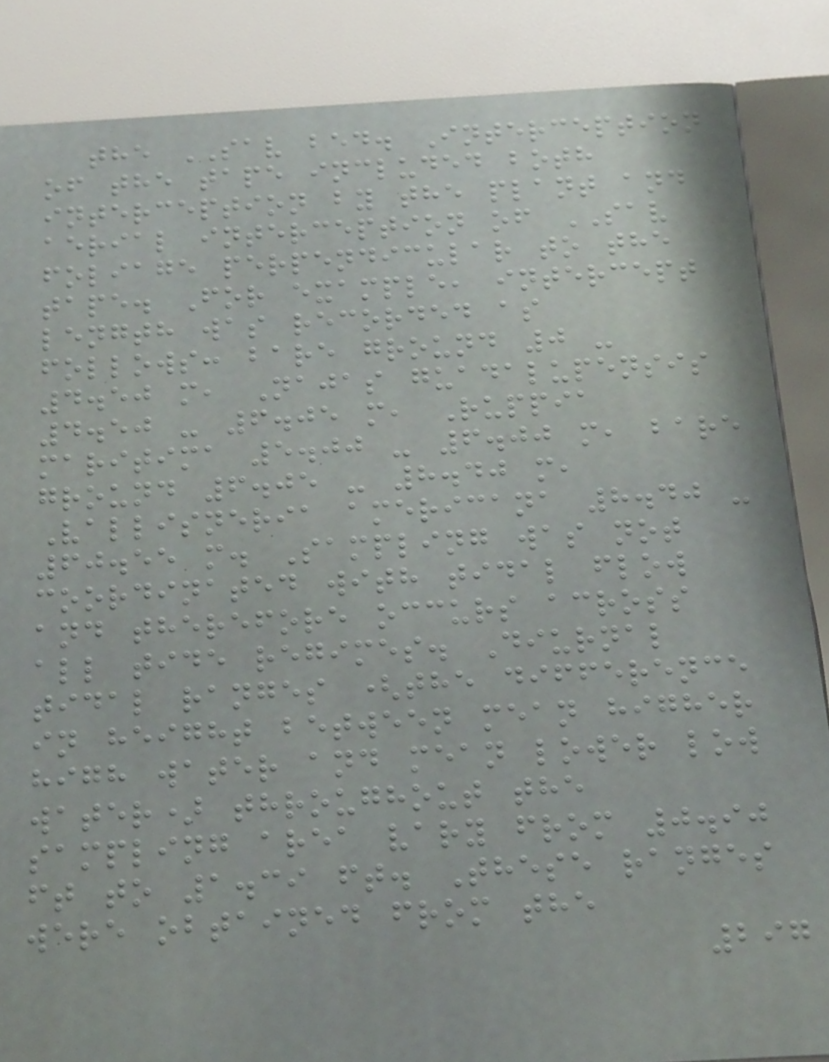the SAV bed. Interception
of the tape included both
interception by the plant and
aerial interception of SAV
foliage perpendicular to the
tape. For example, intercept
length was recorded as
follows: bare ground 0 -
4.50 m, Najas guadalupensis
4.50 - 6.05 m, Ruppia
maritima 5.00 - 6.00 m, bare
ground 6.05 - 8.40 m,
Vallisneria americana 8.40 -
60.55 m. Sampling was not
coordinated with tidal flow
and therefore occurs across
all tide regimes. Diurnal
tidal ranges (the difference
in height between mean higher
high water and mean lower low
water) throughout the
sampling area vary from 0.90
ft to 1.39 ft. These ranges
were obtained from the
297
